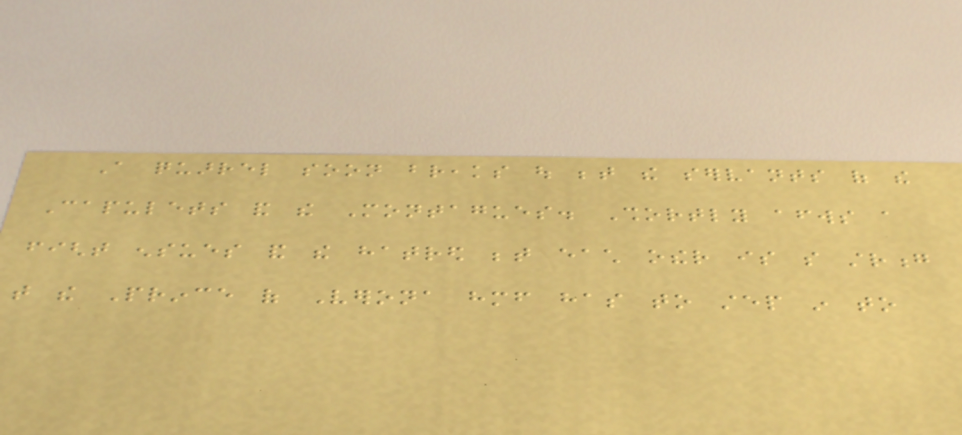A quarrel soon breaks out between the servants of the
Capulets and the Montagues. Shortly afterwards a
fight ensues and the hatred between each other is so strong
that the Prince of Verona himself has to step in to
